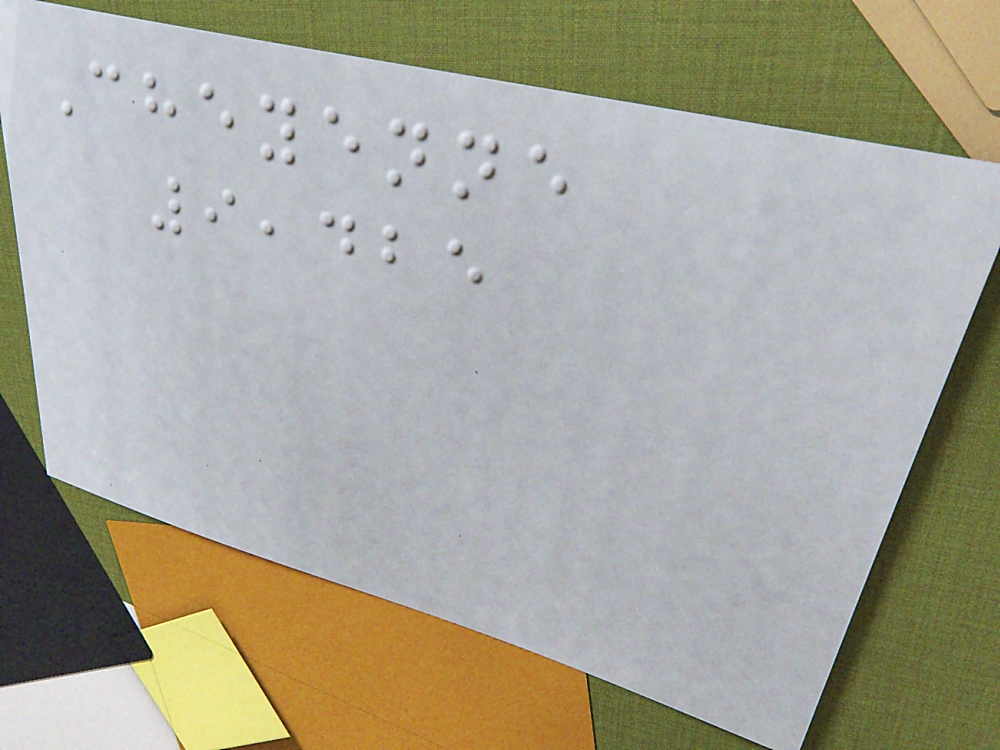Cheyenne
9,425
